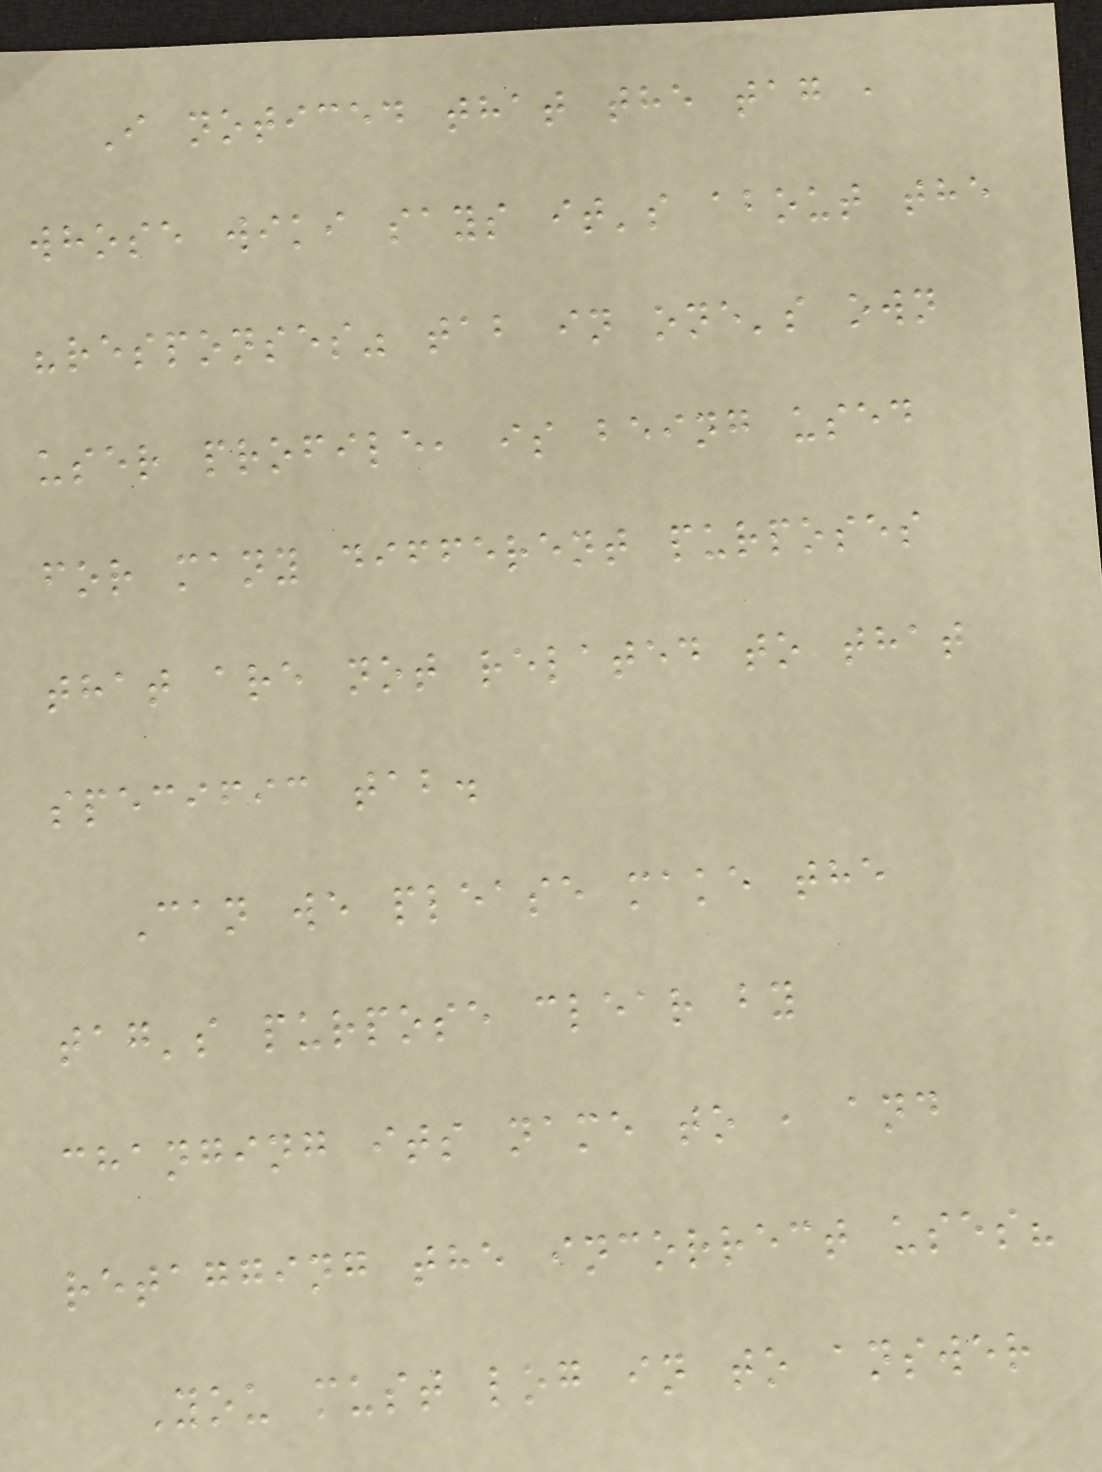I noticed that the tag ,
whose wiki says it's about the
"responses" tab in one's own
user profile, is being used
for many different purposes
that are not related to that
specific tab.
Can we please make the
tag's purpose clear by
changing its name to , and
retagging the incorrect uses?
You must log in to answer
